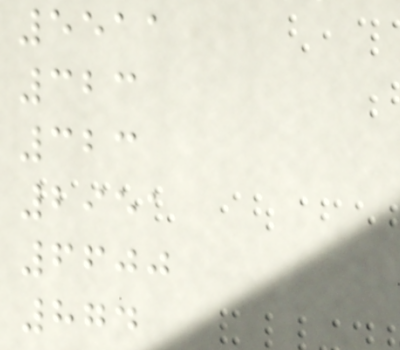5511
323
323
2951
6600
874
